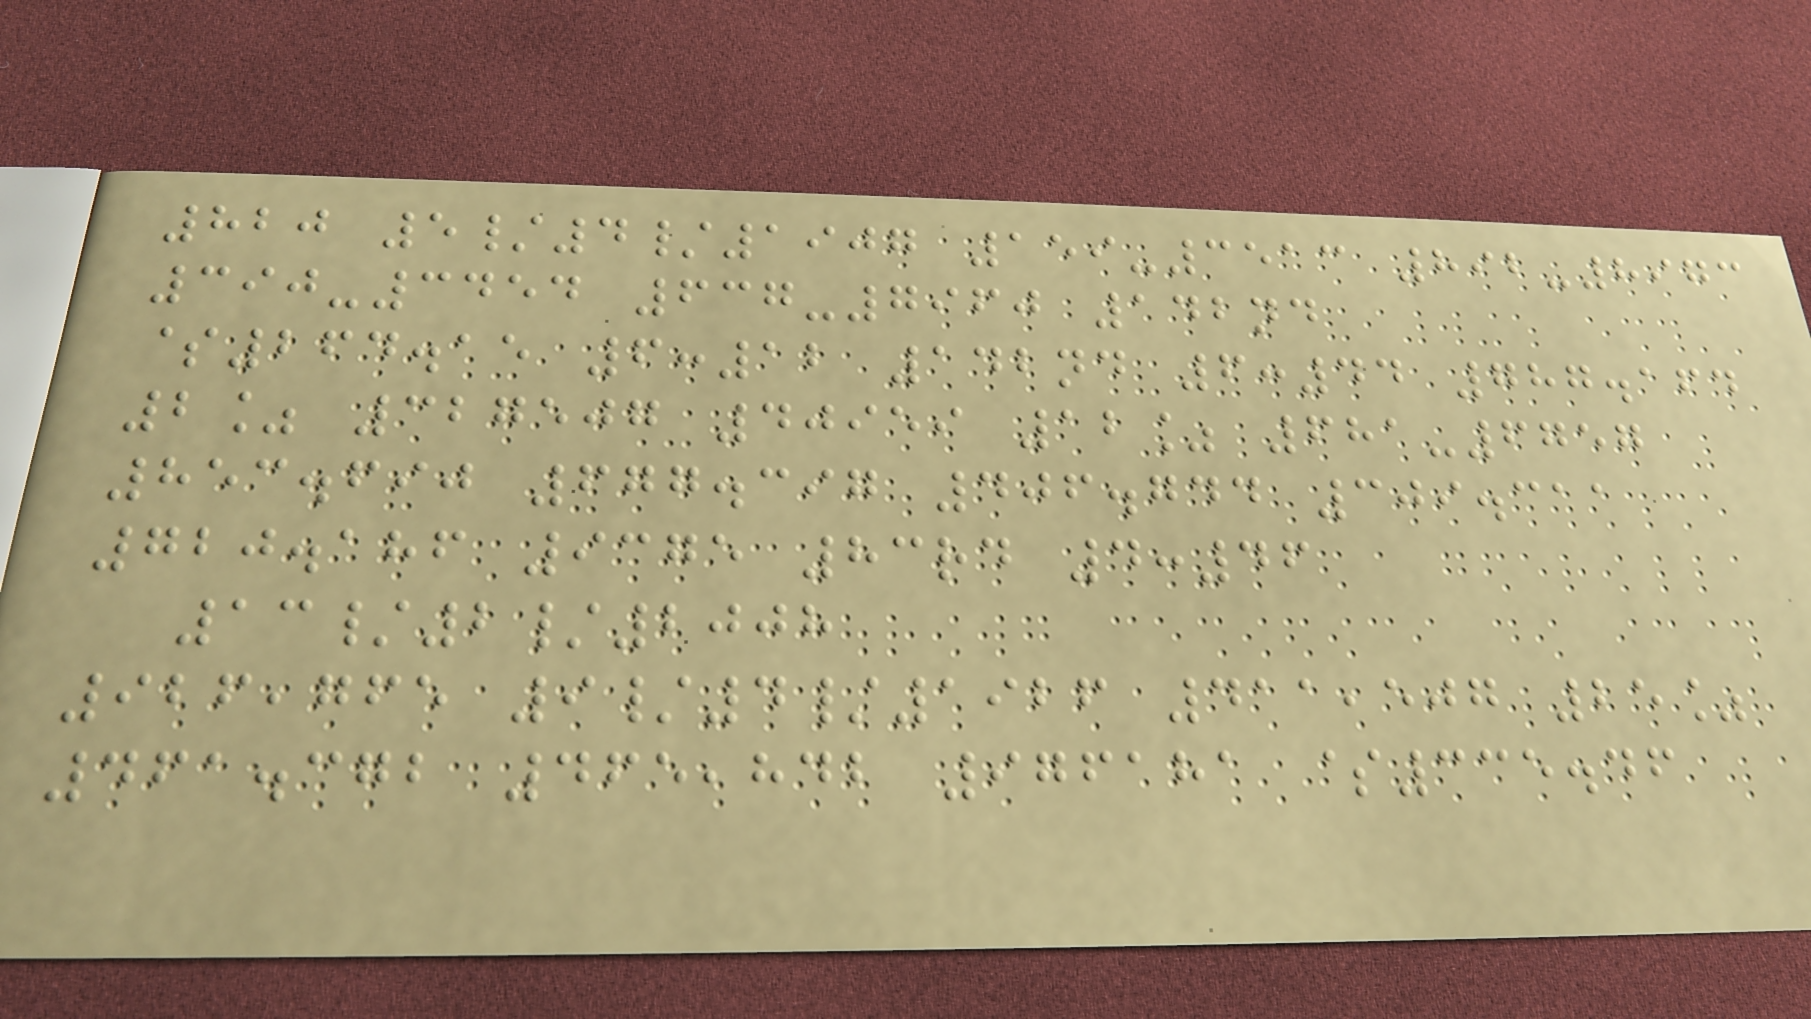820 5/4/1907 159-3513 892-8973
390-3454 637-7960 142nd
$264.15 6:12 142nd 6:44 787.164
2% 327507 40959 12% 681-6757
853.690 677.397 406.744 309.311
720.186 9375 83rd 4:46
13/2/2008
926,765 9/4/1926 411,507 25%
461.372 465,842 976181 $335.46
